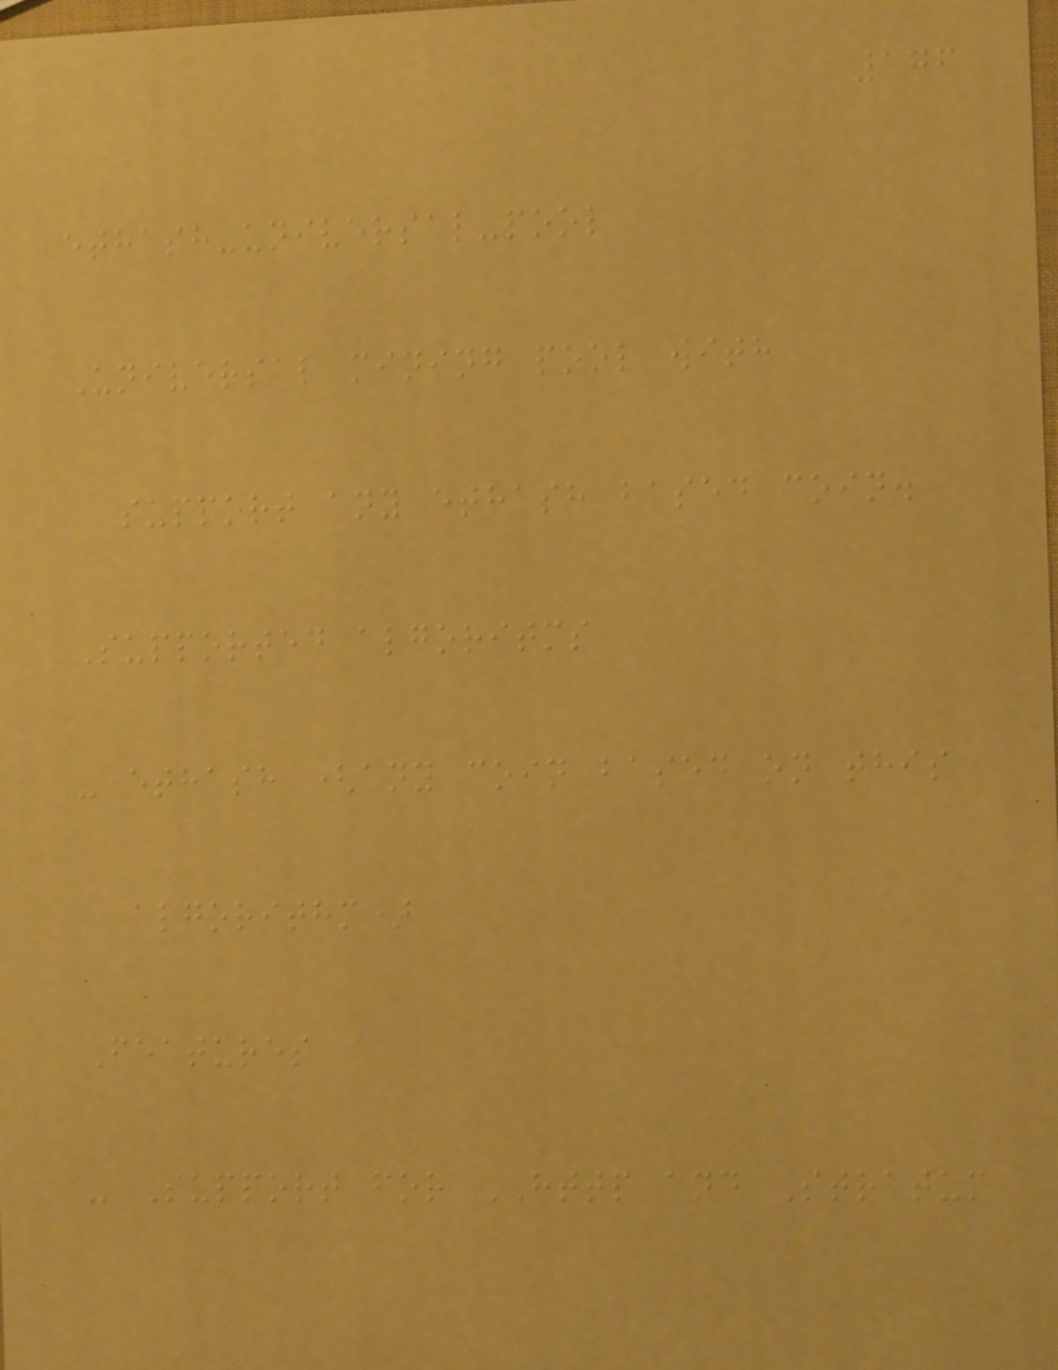176
ethash-universal-pool
Universal mining pool with
support any ethash based coin.
Supported algoritms
- ethash (any coin based on this
algorithm)
Features
- Support for HTTP and Stratum
